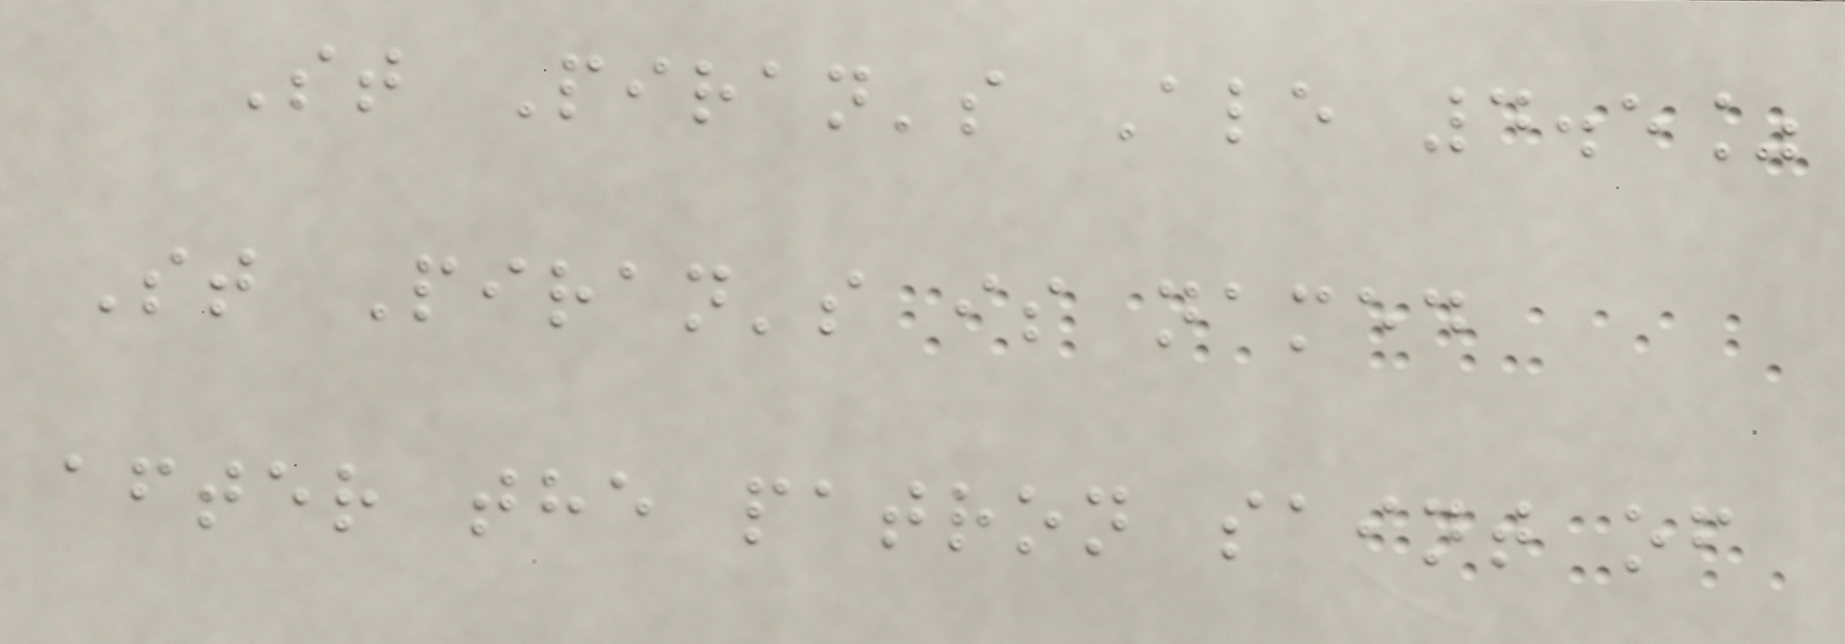St Piran's Ale 4.5%
St Piran's is named
after the patron saint of
